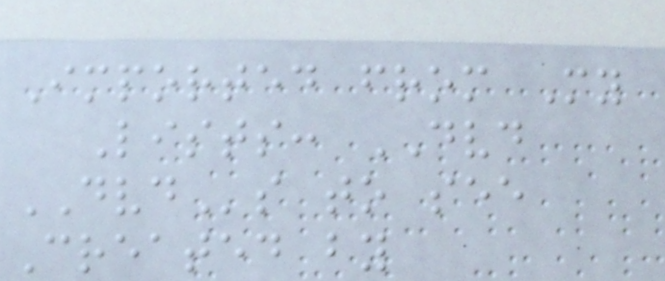Imported from My
Lists: DVD
DVDs to see
Created by
